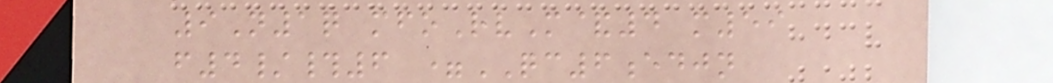9N1q mfoRvM&4 m59
f4/#6 =QC6edjn
